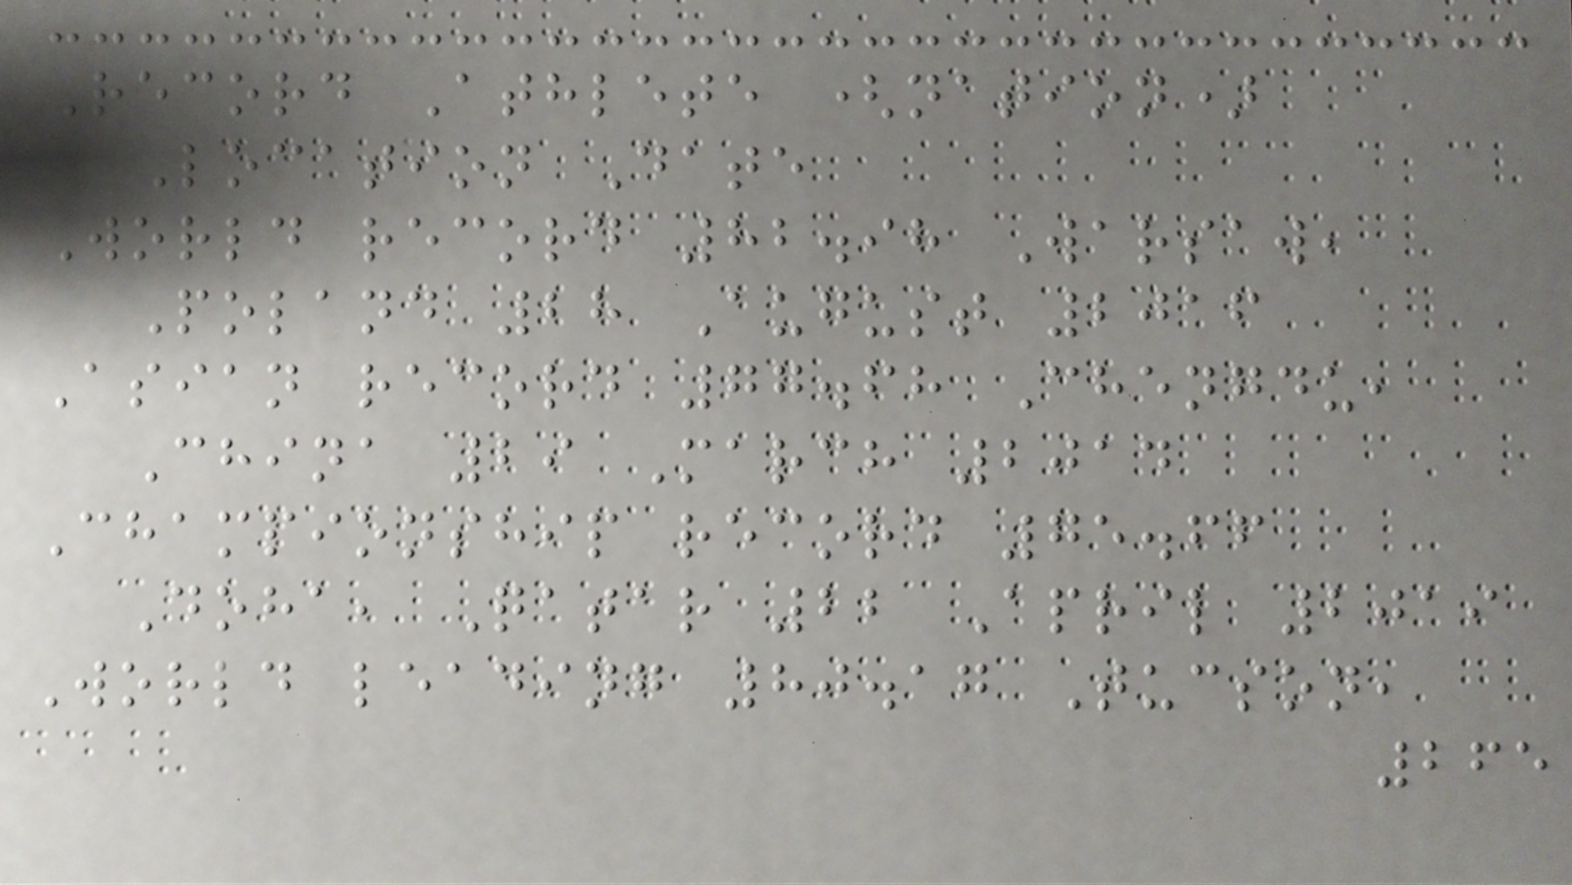Record Athlete (nation)
Location Date
World record 82.98 Warsaw,
Poland 28 August 2016
Asian record 77.68 Chengdu,
China 29 March 2014
Championship record 75.66
Doha, Qatar 22 April 2019
World leading 80.17 Tucson,
265
